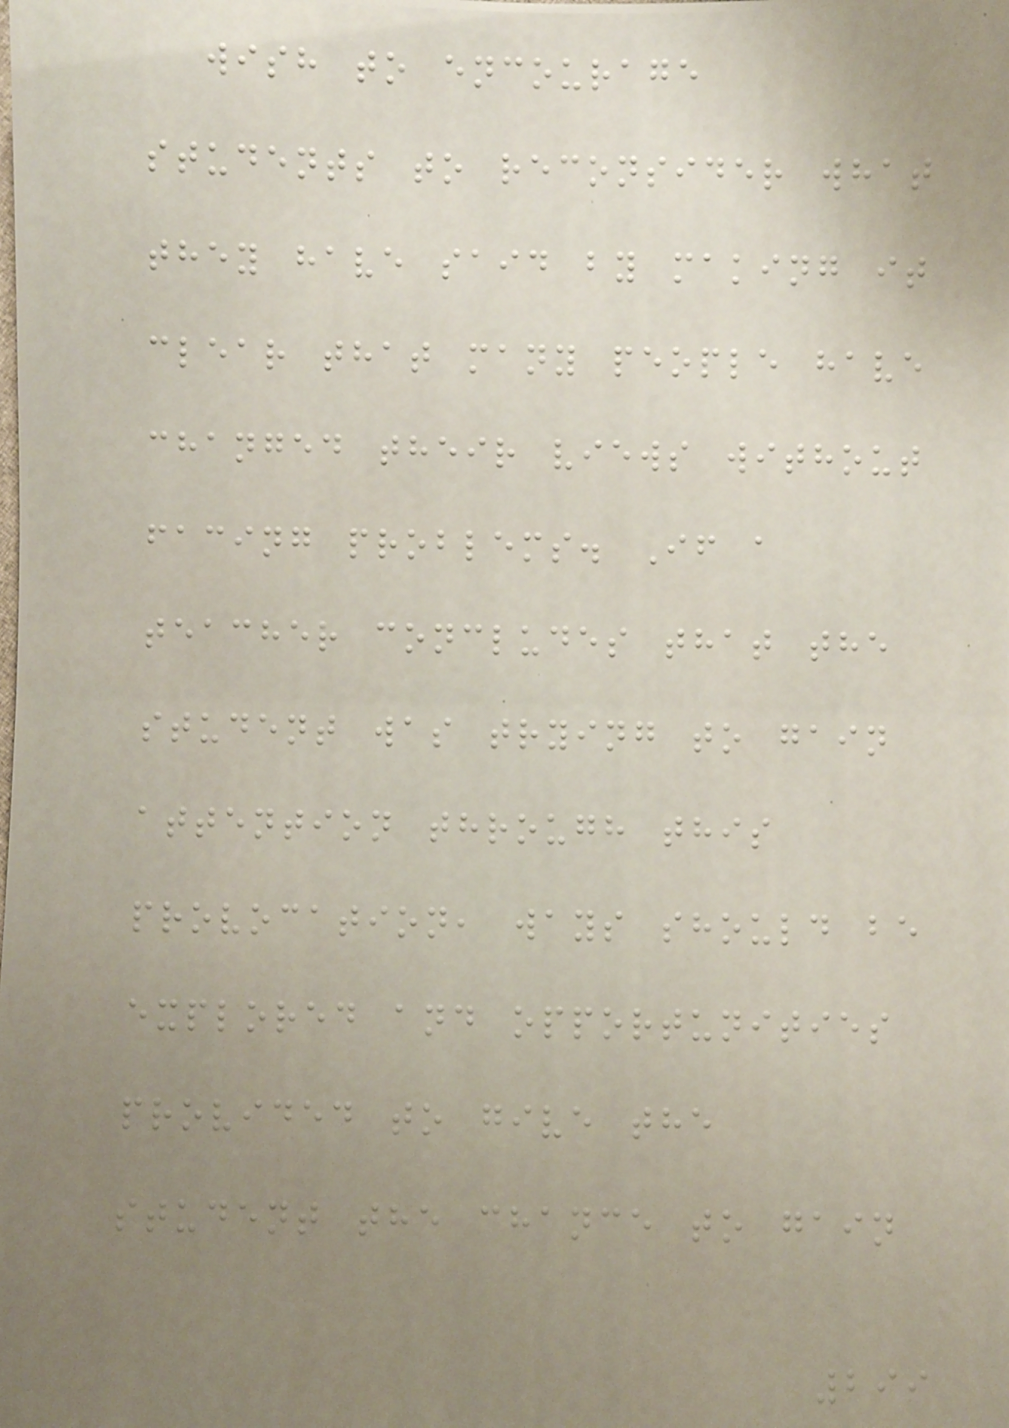wish to encourage
students to reconsider what
they have said by making it
clear that many people have
changed their views without
facing problems. If a
teacher concludes that the
student was trying to gain
attention through this
provocation, ways should be
explored and opportunities
provided to give the
student the chance to gain
299
